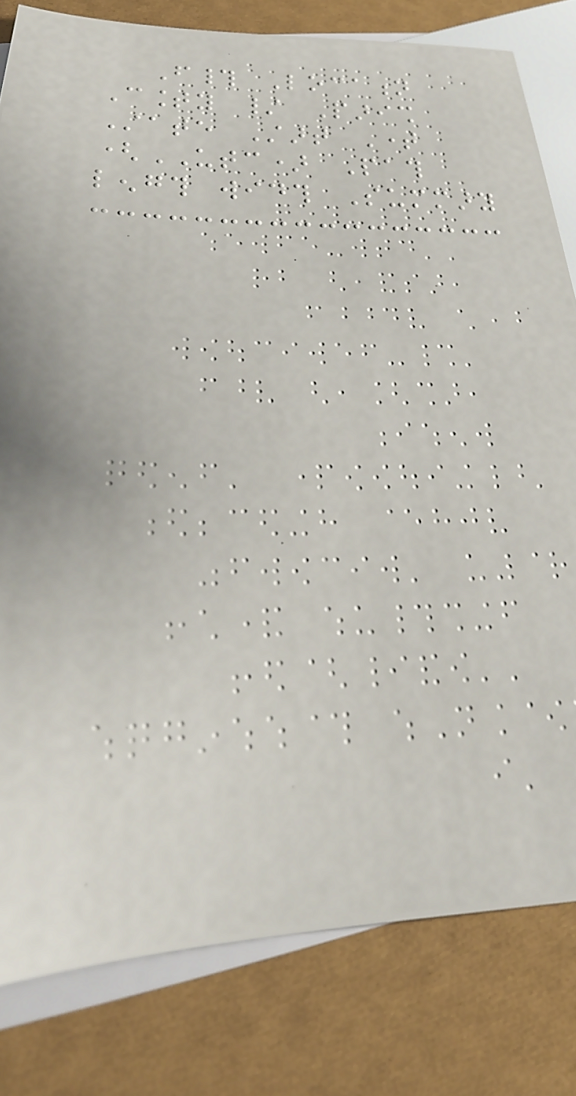F# Location
County / Parish
State Start Time
(UTC) Path
length width Summary
